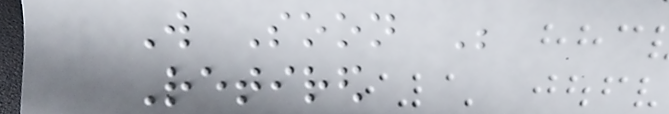Will Soon Be
Retired
